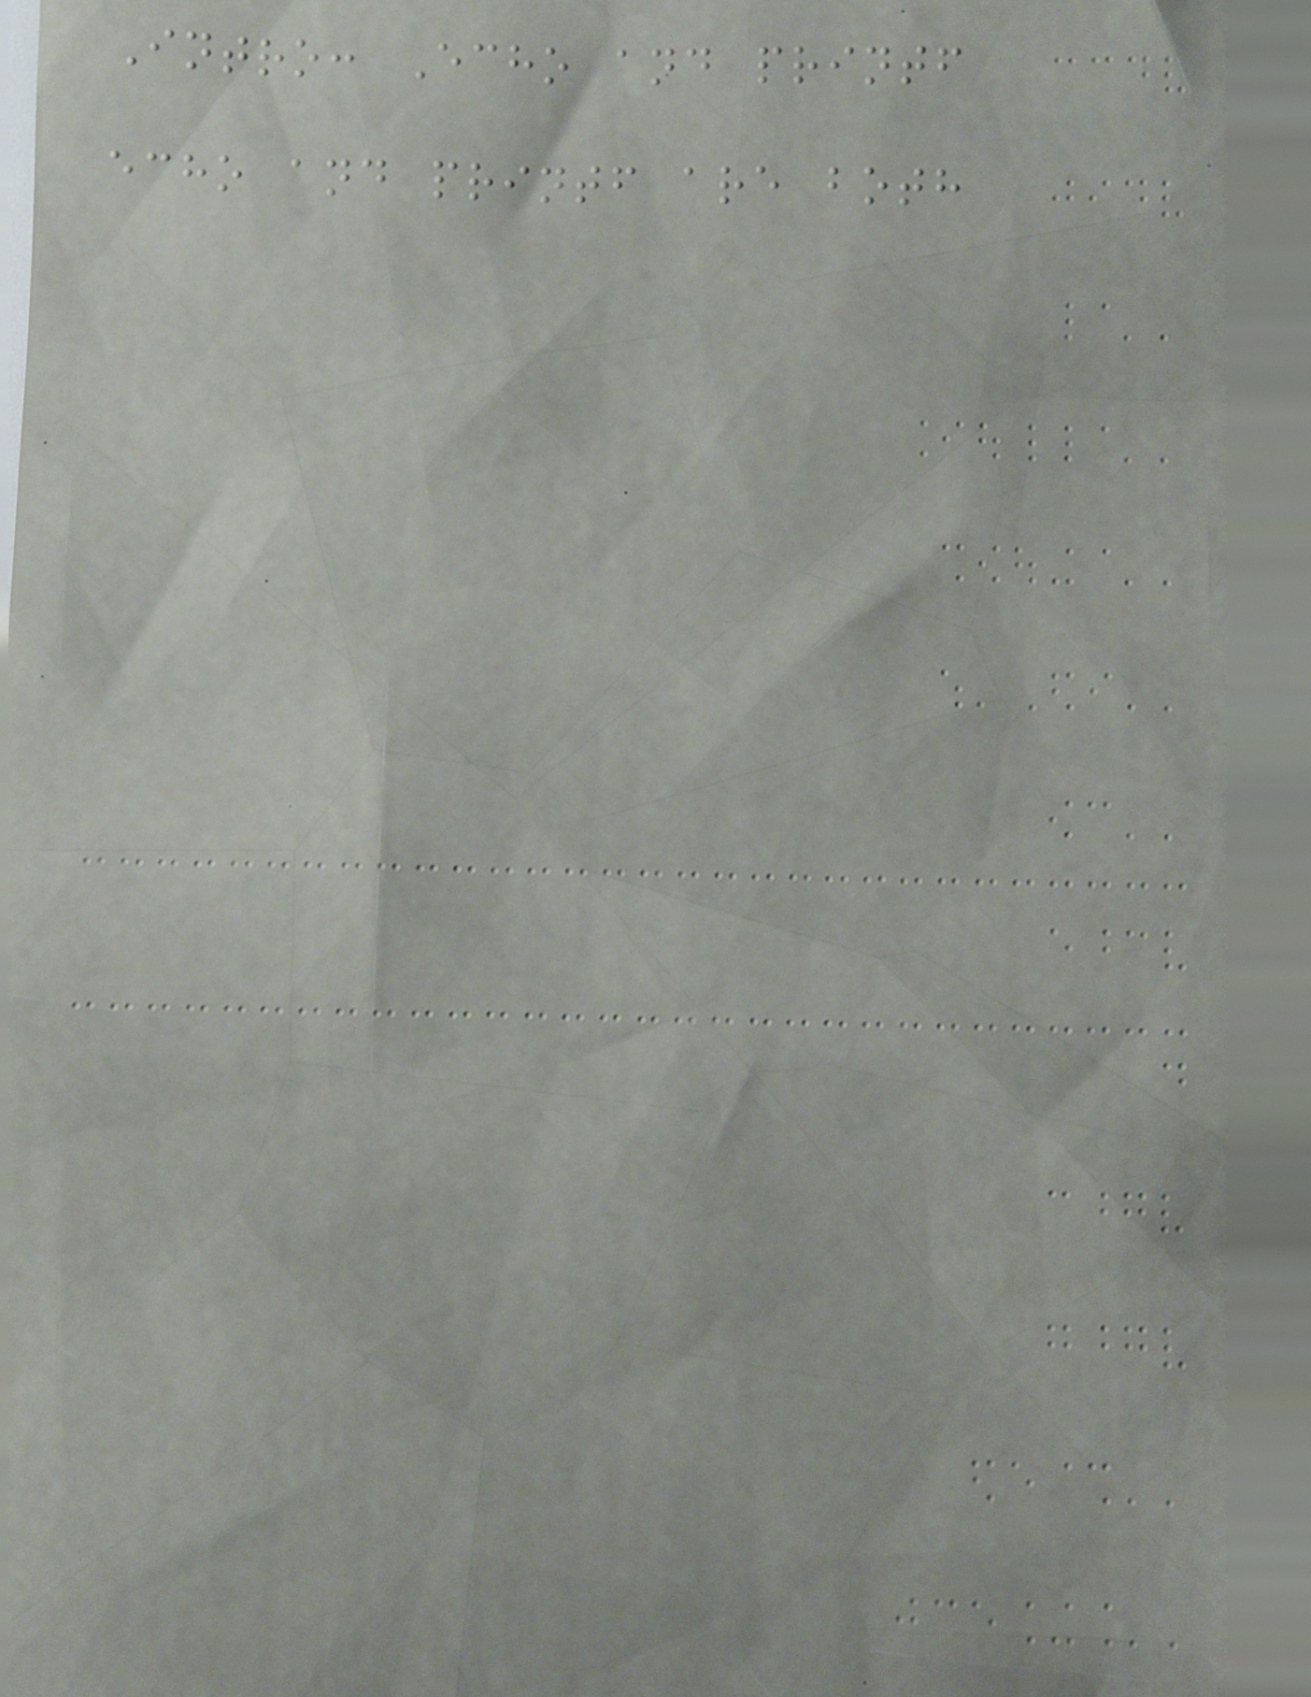Intro: Echo and printf
echo and printf are both
